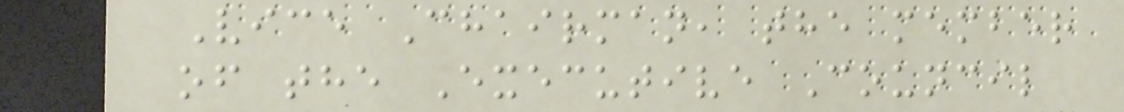Vice Chairman, the member
of the Executive Council
